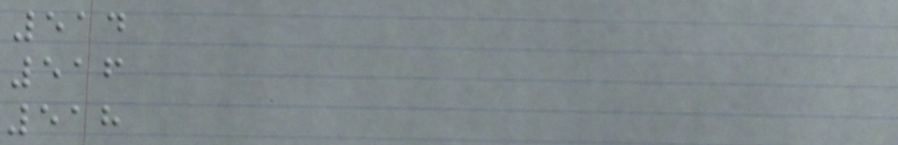514
516
518
